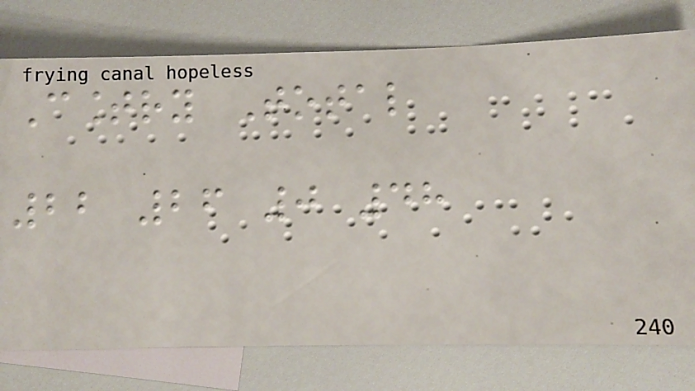Country Total
22 26 0 48
